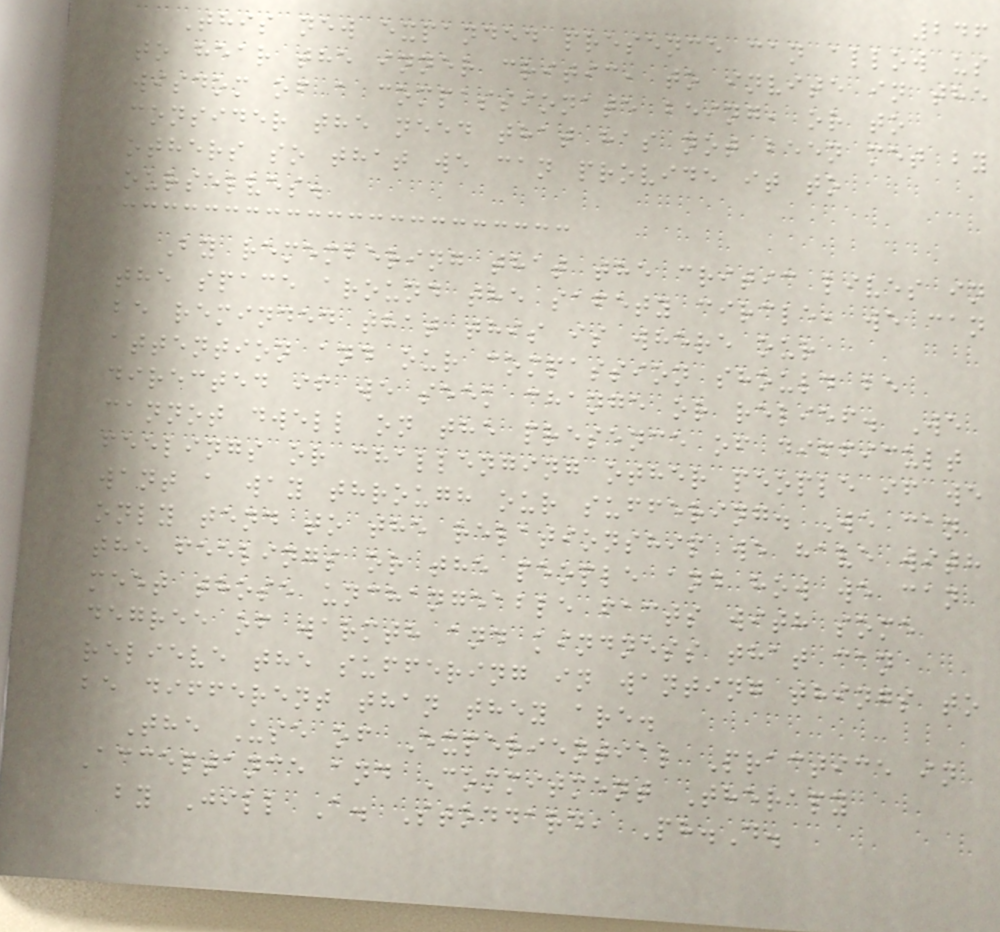246
This new expanded presence can allow us
to hear the inner critic, to invite in the
wisdom of a compassionate being, or to
consider the need that has not been met by
others so that we can provide it to
ourselves.
By remembering that the critic lives in
the space around the safety circle, we can
be reminded that this is where our
attention and our compassion should be
directed if we seek change or relief. We
cannot dwell on the presence of difficult
feelings or challenging other people if we
want a way through our suffering. We can
only tend to the relationship we have with
the feelings or the people and how we can
meet those unchangeable facts with some
degree of warmth and kindness that can
relieve the suffering in wanting things to
be different than they are.
The Use of Experiential Practice in
Acceptance and Commitment Therapy
by Jill A. Stoddard, Ph.D.
